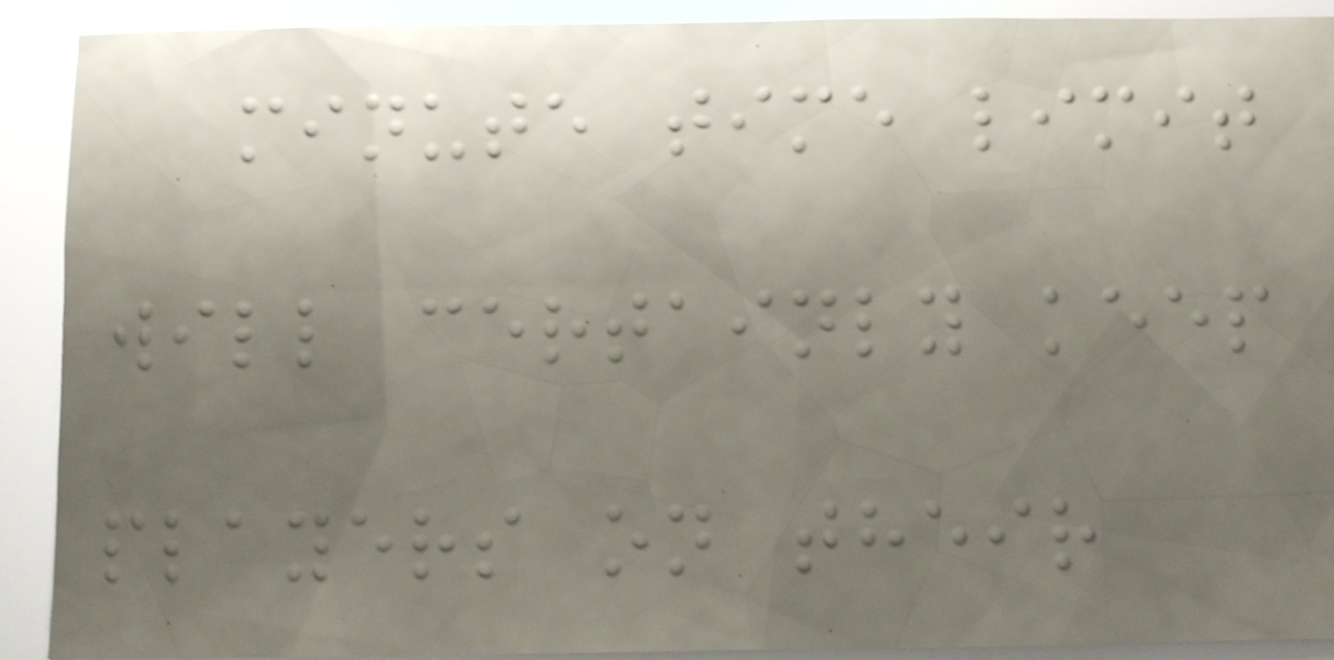minute time limit
will certainly keep
players on their
